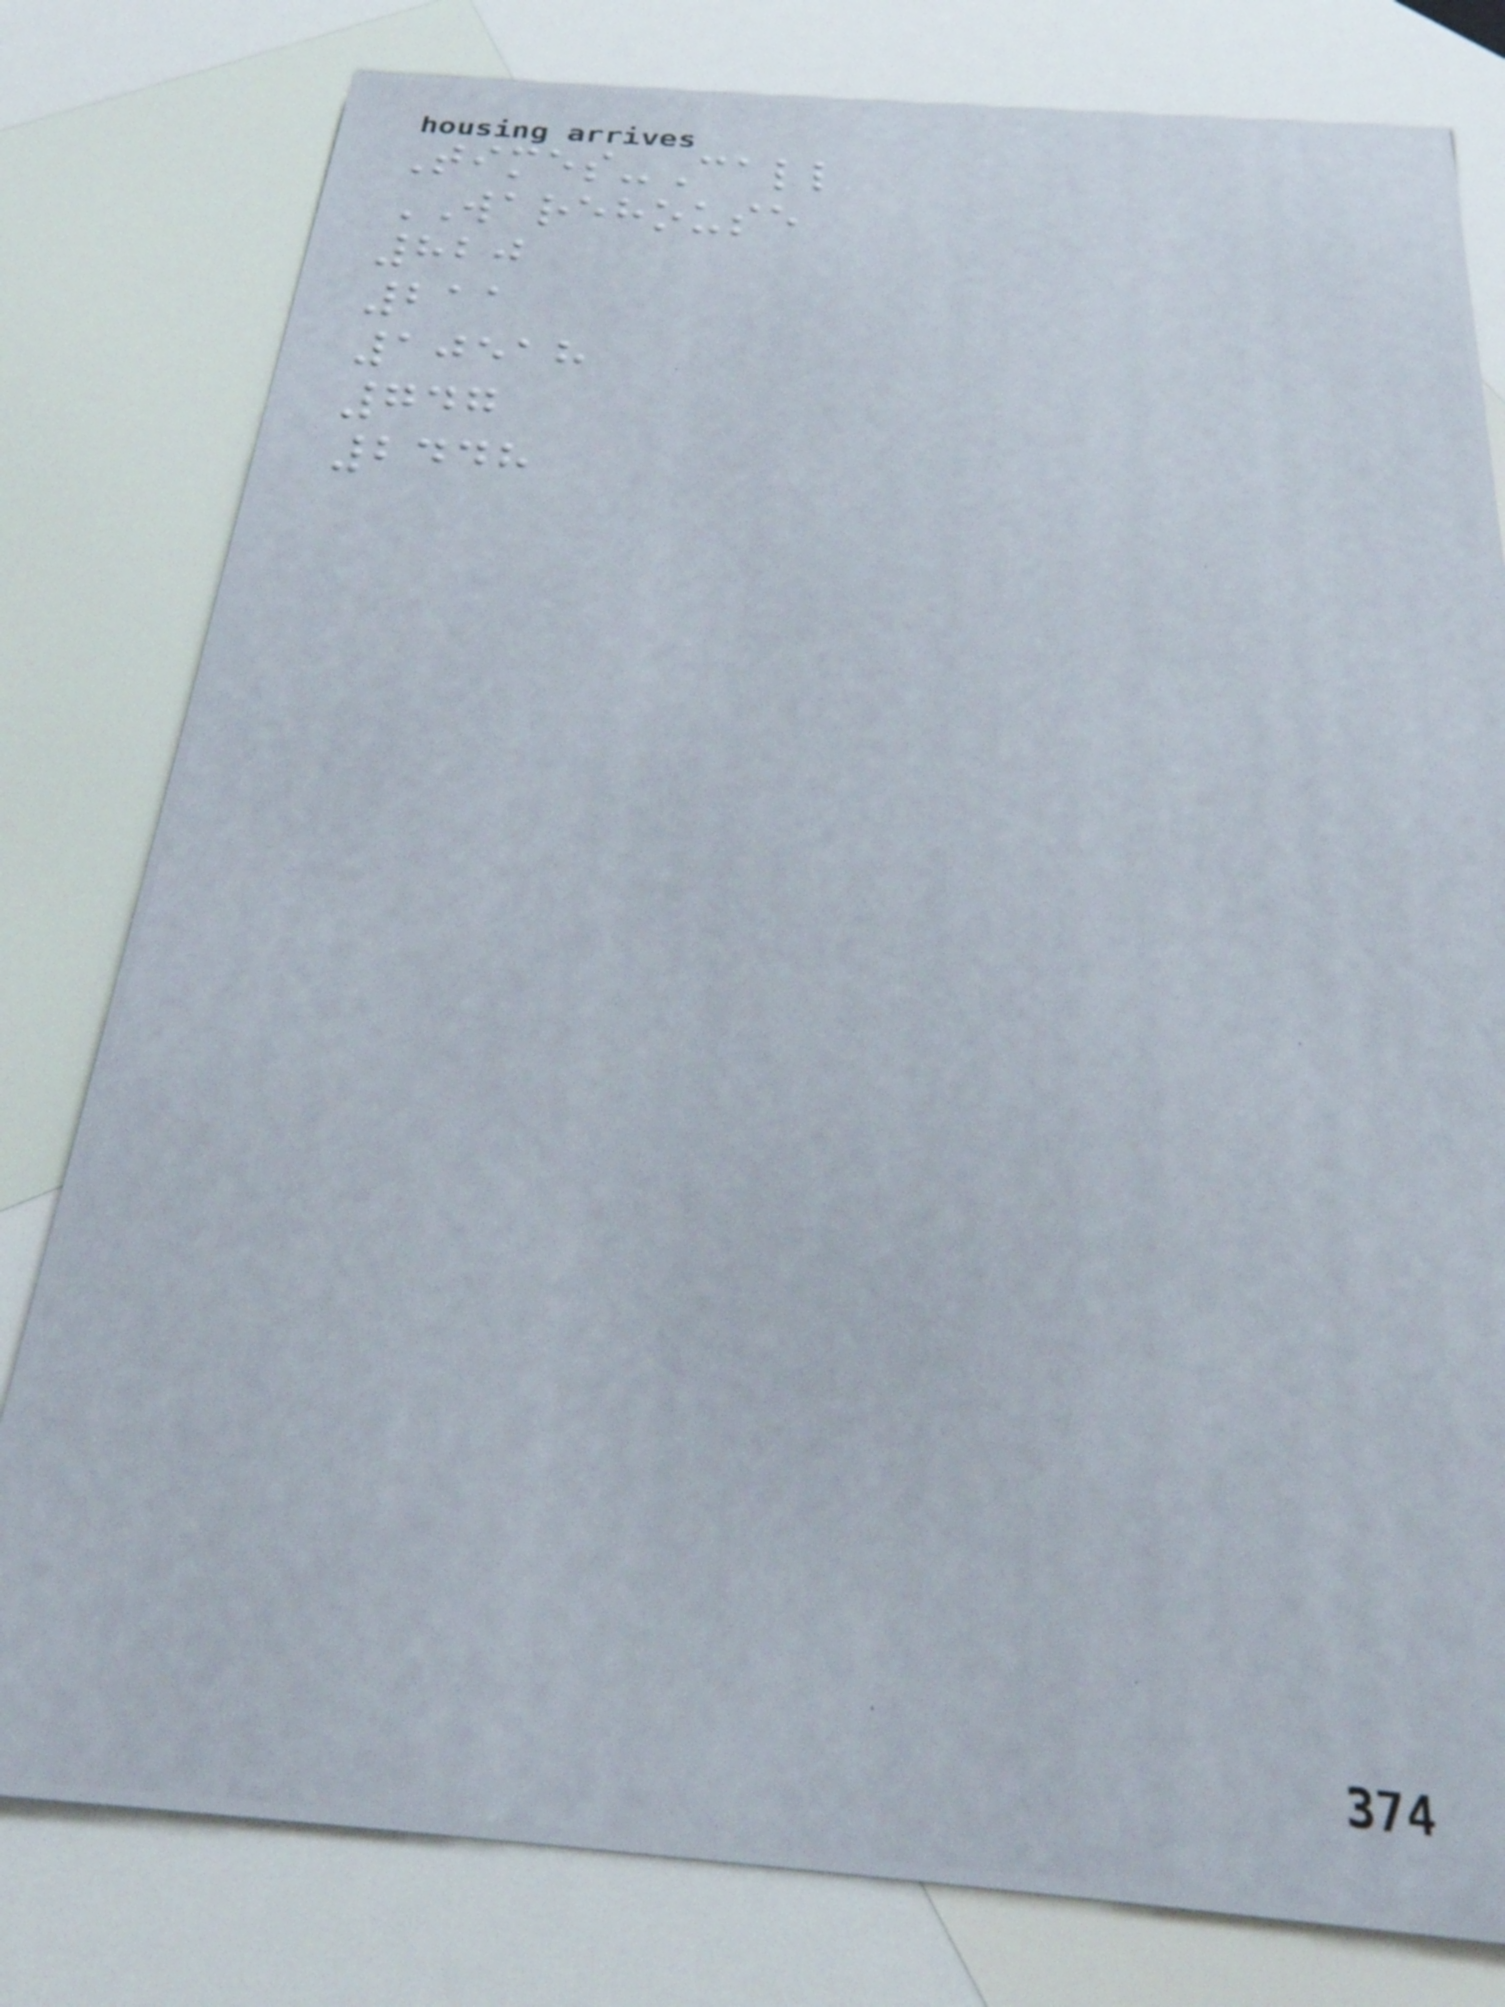Times-Call
WAREHOUSE
820
211
10518
747
2448
